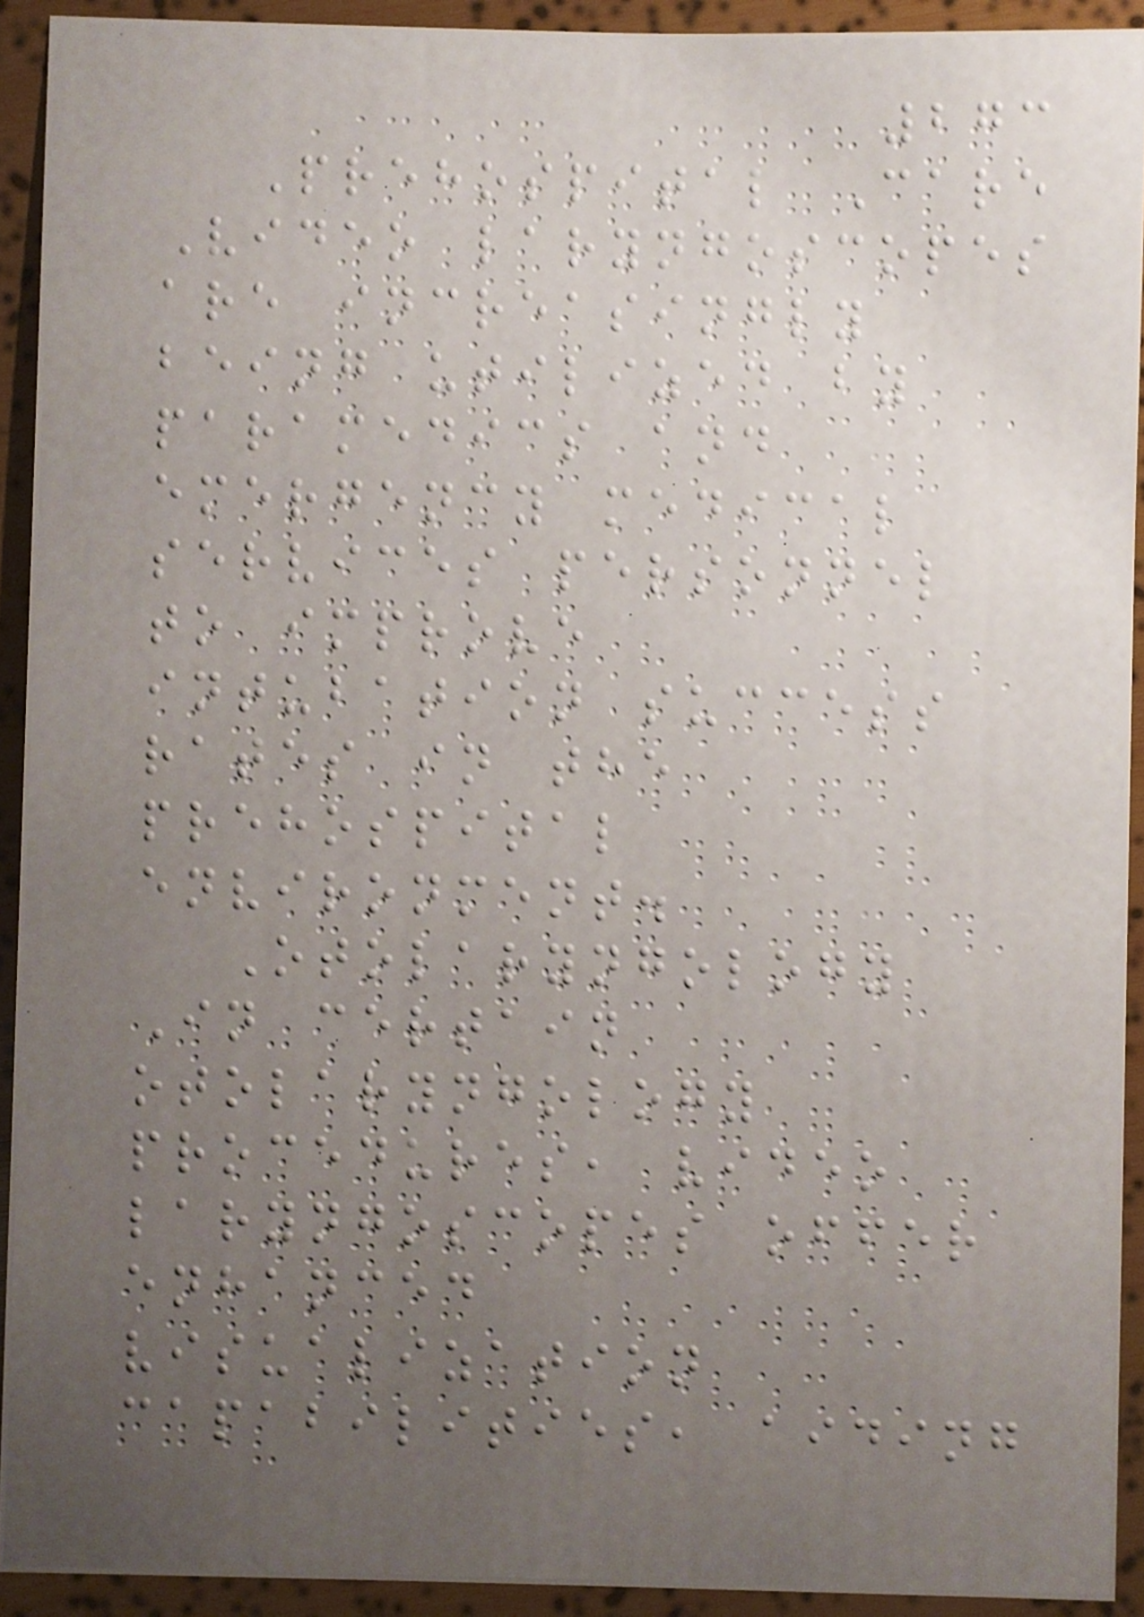273
Prehospital Care
Video laryngoscopes
are increasingly
being utilized by
paramedics and
emergency medical
services personnel
to improve
intubation success
rates in the
prehospital
environment.
Otolaryngology
In certain
otolaryngology
procedures, video
laryngoscopes offer
enhanced
visualization
capabilities, aiding
